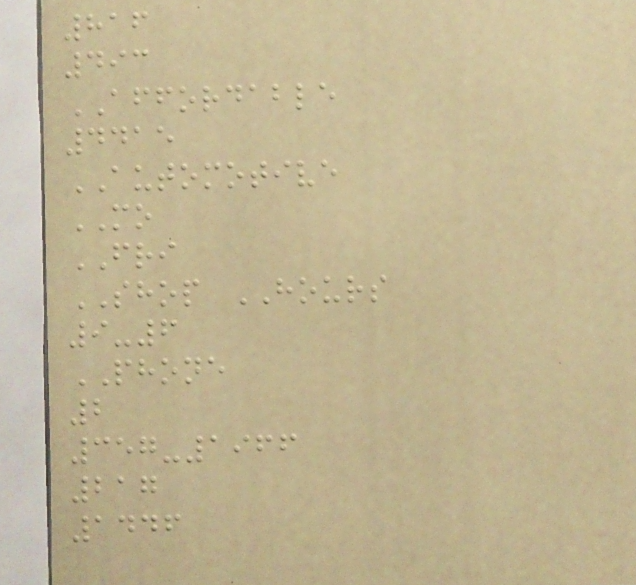816
493
AFFORDABLE
4415
AUTOMOTIVE
MO
FRI
SHOP HOURS
9-6
PHONE
2
357-1966
217
1446
